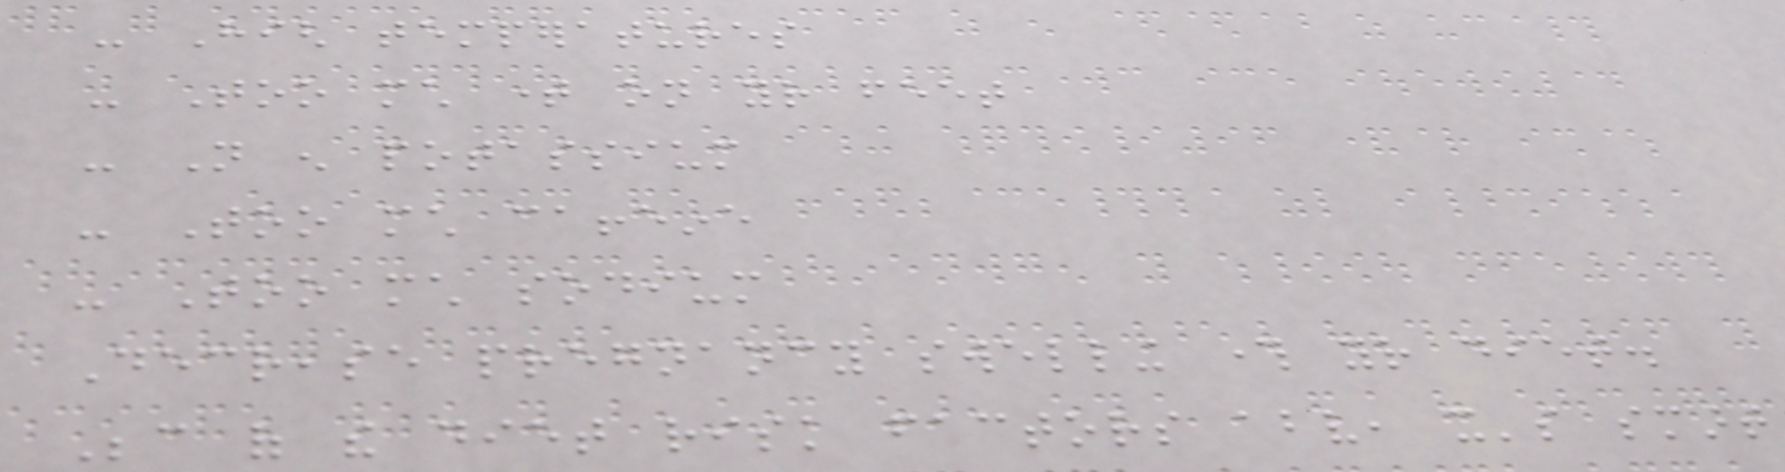- High temperatures
- Too much time on your feet
- Not enough potassium
- Too much caffeine
- Too much sodium
Decrease pregnancy swelling through your diet.
Because of the diet risk factors above, it's smart
